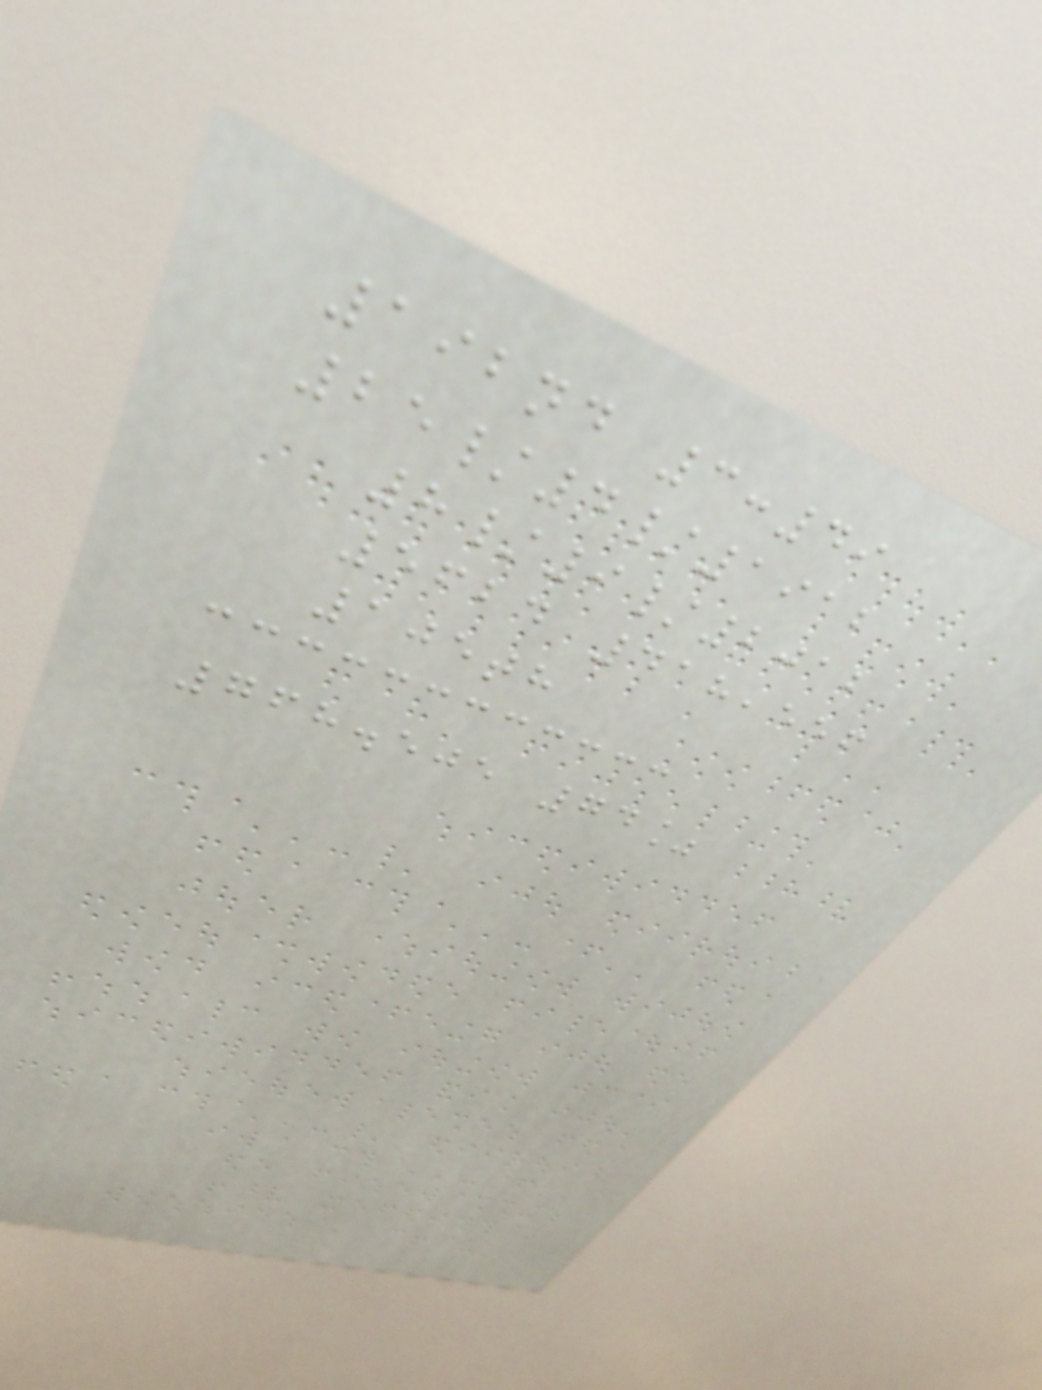192nd 3:49
25/4/1912
8/9/2012
5624 418,556
105th
768.505 74%
